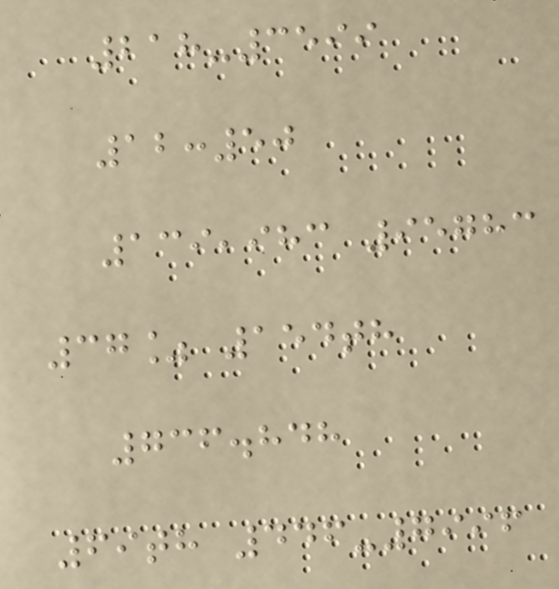218-3599
12:50
139,983 95783
37% 154th
736.848
69th 446-7996
